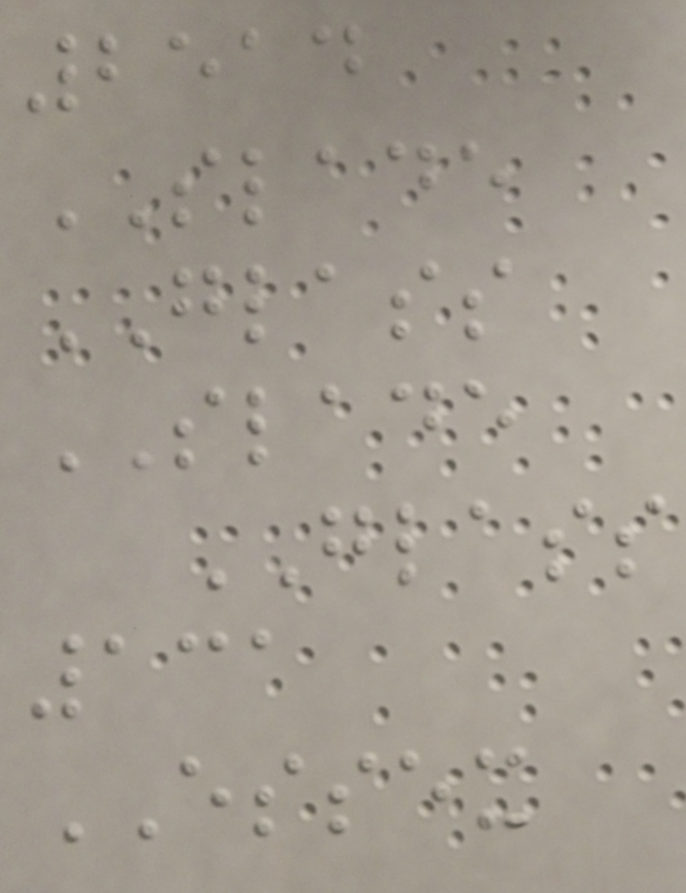2514
SLADE
GLASS
SLADE
GLASS
131
ESSEX
